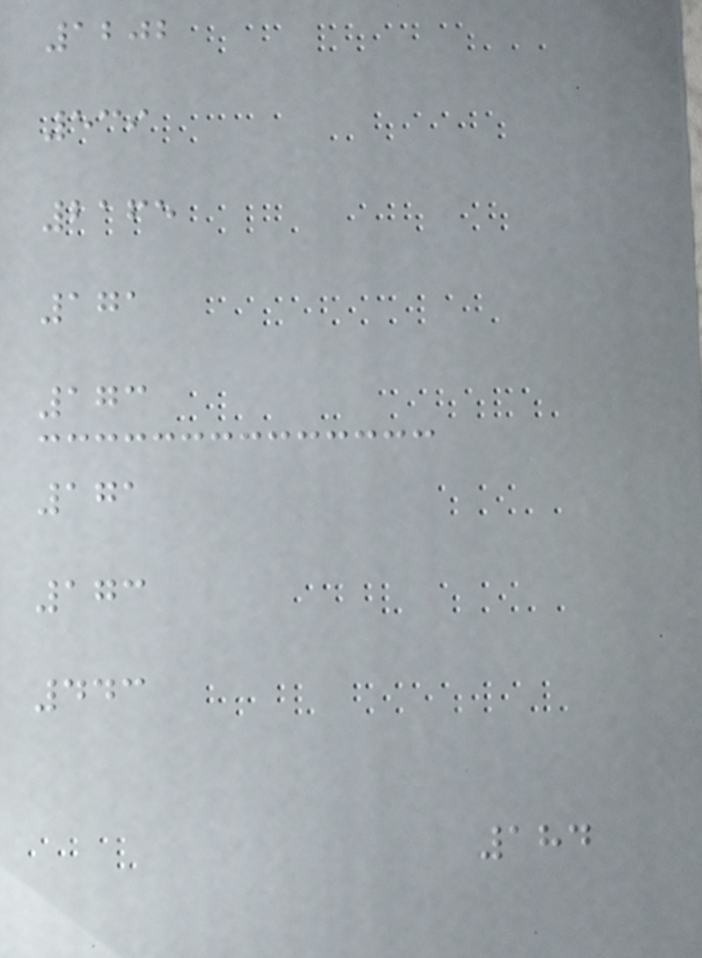1202
539
2165
171
173
171
173
443
184
